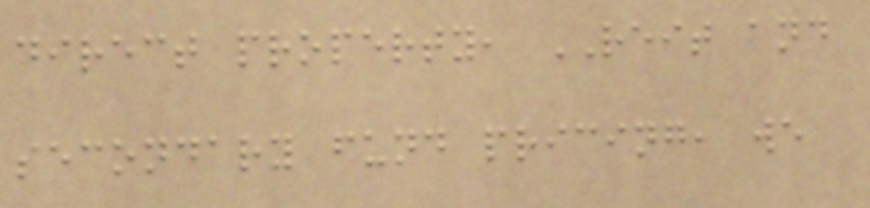direct property, REIT and
secondary fund pricing, we
